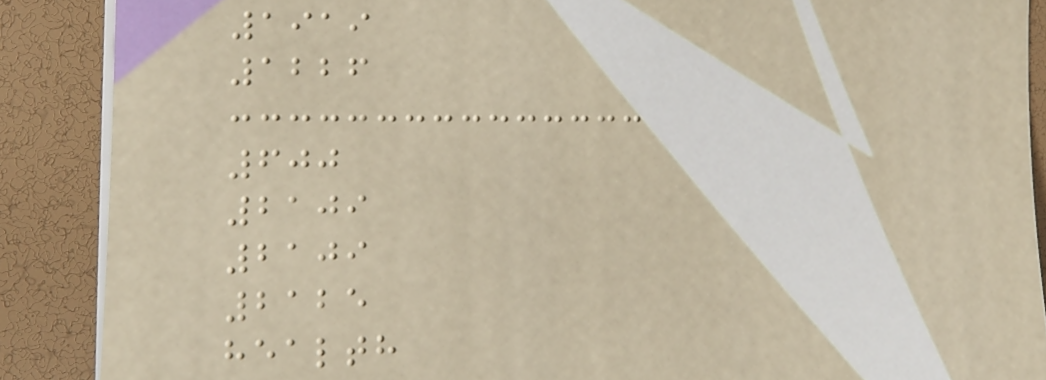1919
1226
600
2109
2109
2125
health
